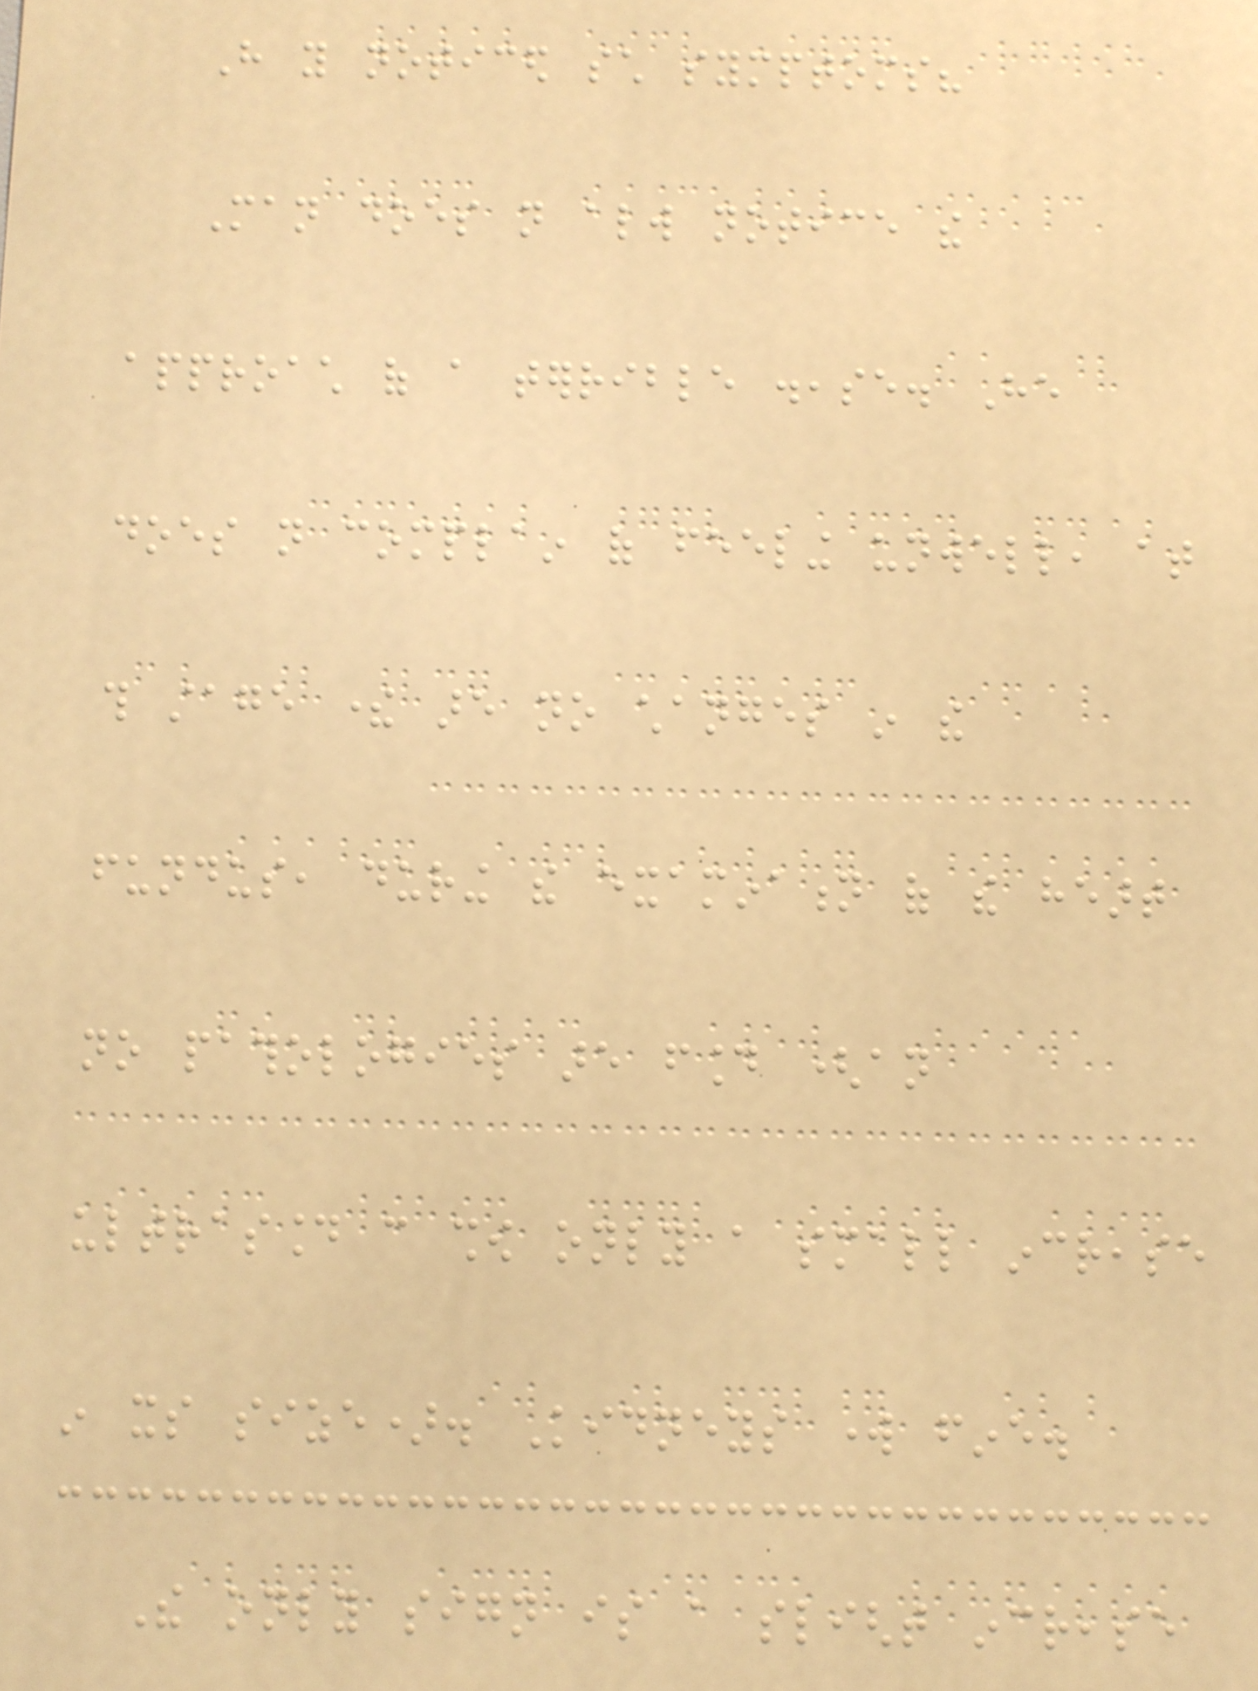Have you noticed such symptoms?
Man does not always notice the
approach of a terrible disease. He
does not complain of feeling unwell, at
this stage there are no changes in the
fundus, during the examination of the heart
no pathologies are found (an
ultrasound can show only a small increase
in its size). Kidneys work fine.
The only sign is a slight increase
